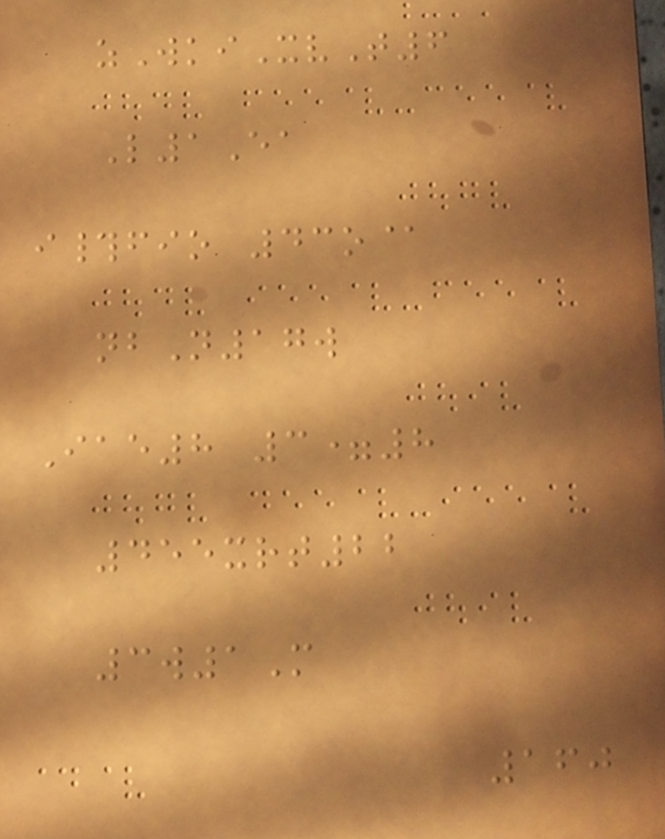zWkiXvT6
L1Ea
i#fio 43o@
nbN17w
Iae8 3=8
455xrt22
3w1M
160
